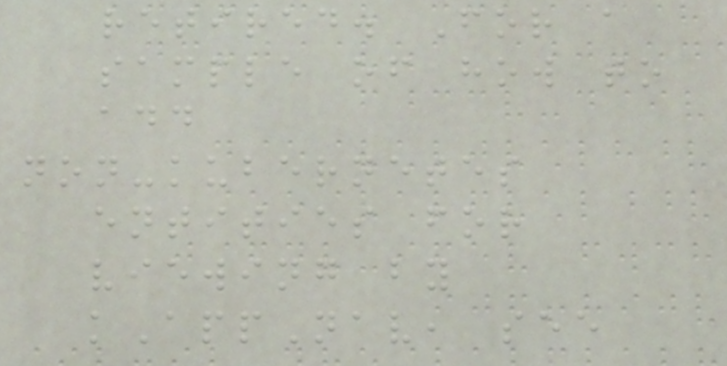retired. For a
sample of how to
add
non-kubernetes
entities for
viewing by
kAppNav, see
